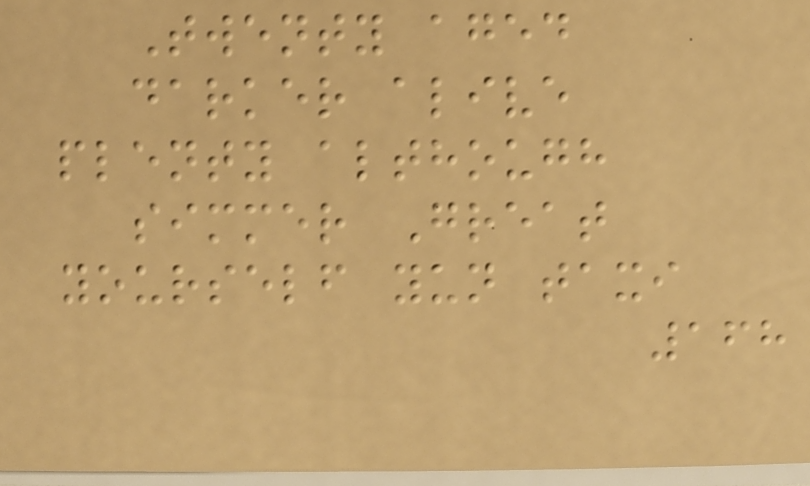Twenty aged
darker alive
plenty although
simmer Great
yourself yun taxi
168
